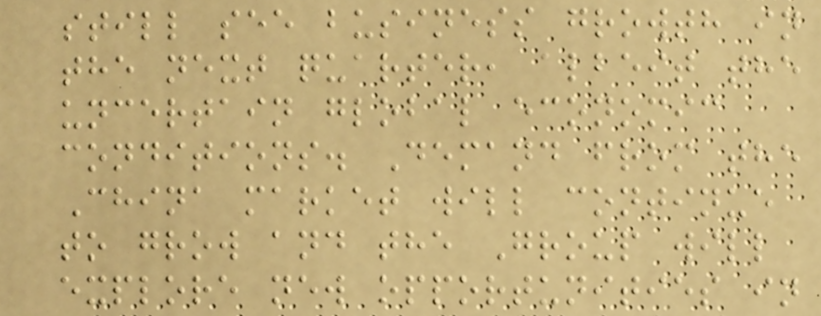still see business growth in
the next quarter, albeit the
uncertain global economic
conditions. Demand from the
China market will continue
to grow and the Group will
explore new opportunities in
